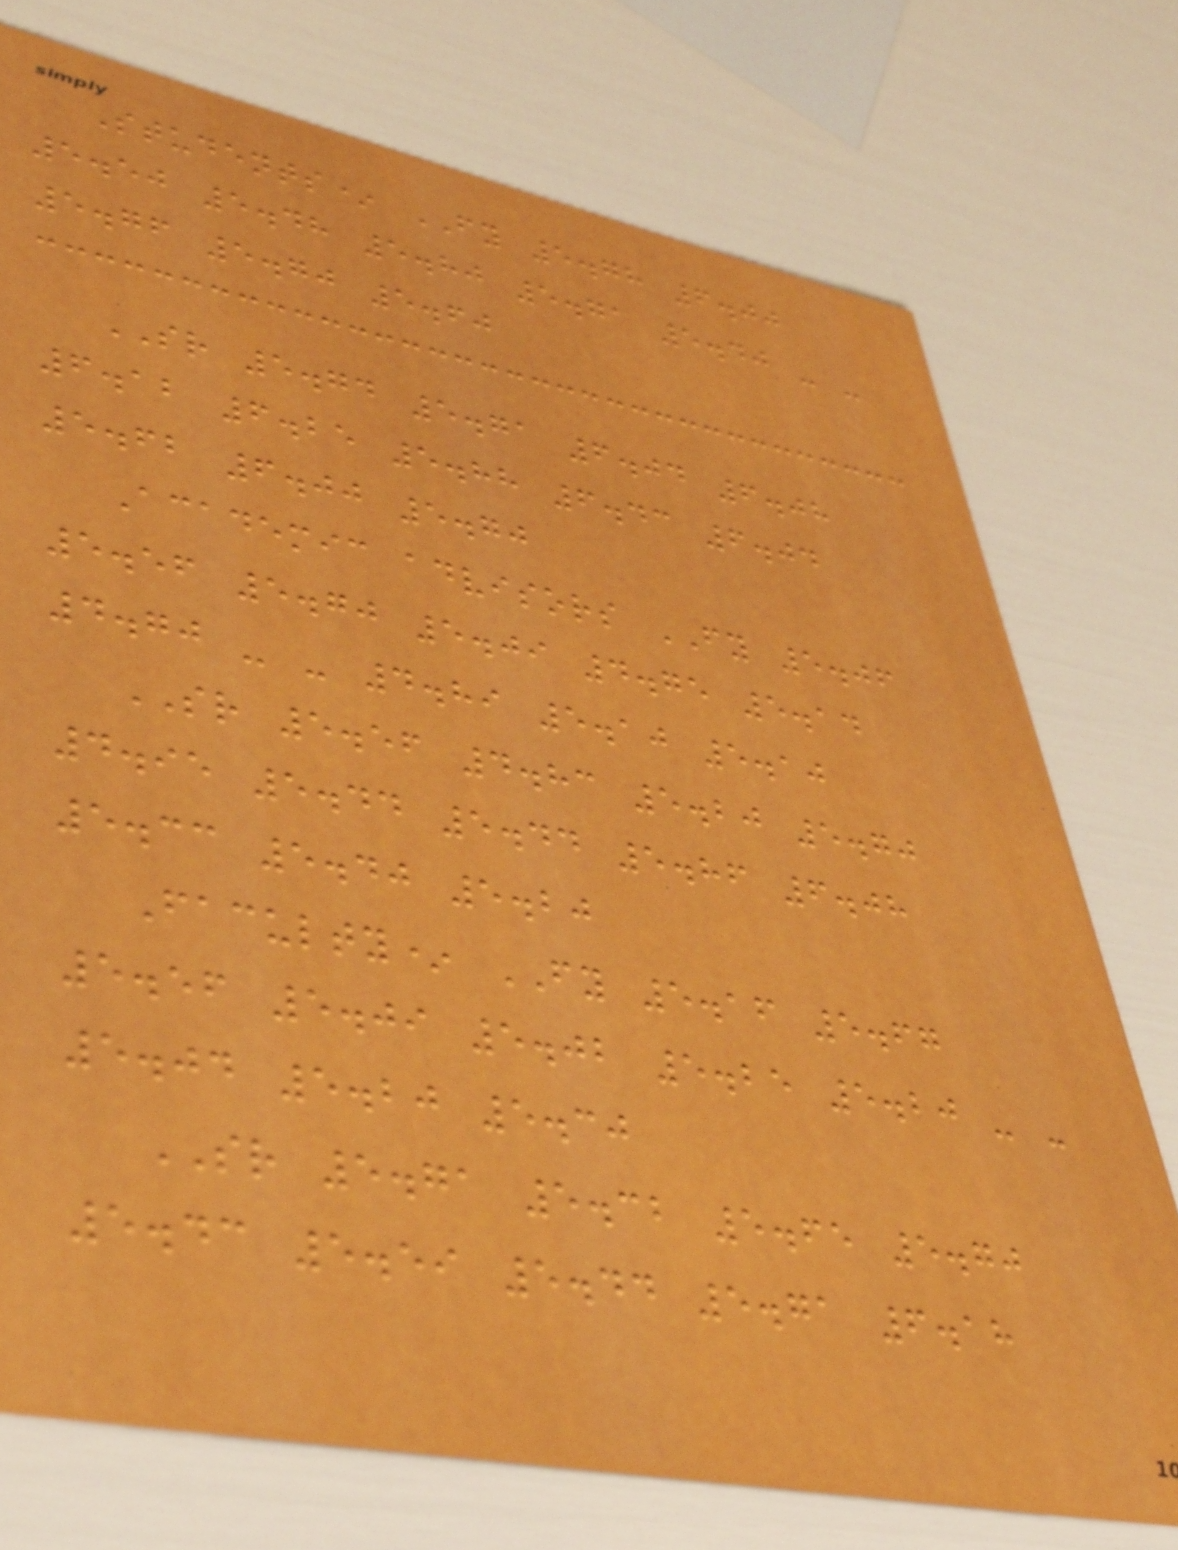Students* FY 5.78 6.00
5.50 5.48 5.80 5.71 5.40 - -
5.76 5.70 5.60
SR 5.74 5.71 6.04 6.08
6.12 6.25 5.88 6.43 6.04
5.62 6.00 5.70
Academic advisors FY 5.06
5.56 5.70 5.09 4.75 5.14
4.70 - - 4.89 5.10 5.10
SR 5.56 4.83 5.20 5.70
4.95 5.44 5.44 5.86 6.08
5.33 5.40 5.20
Faculty* FY 5.16 5.67
5.56 5.09 5.02 5.25 5.20 - -
5.04 5.20 5.30
SR 5.71 5.32 5.65 5.70
5.43 5.59 5.44 5.71 6.18
